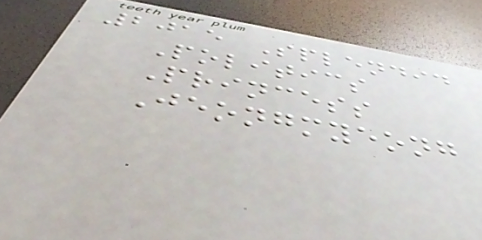2015 Splendid
Politics
Princess
Jeongmyeong
